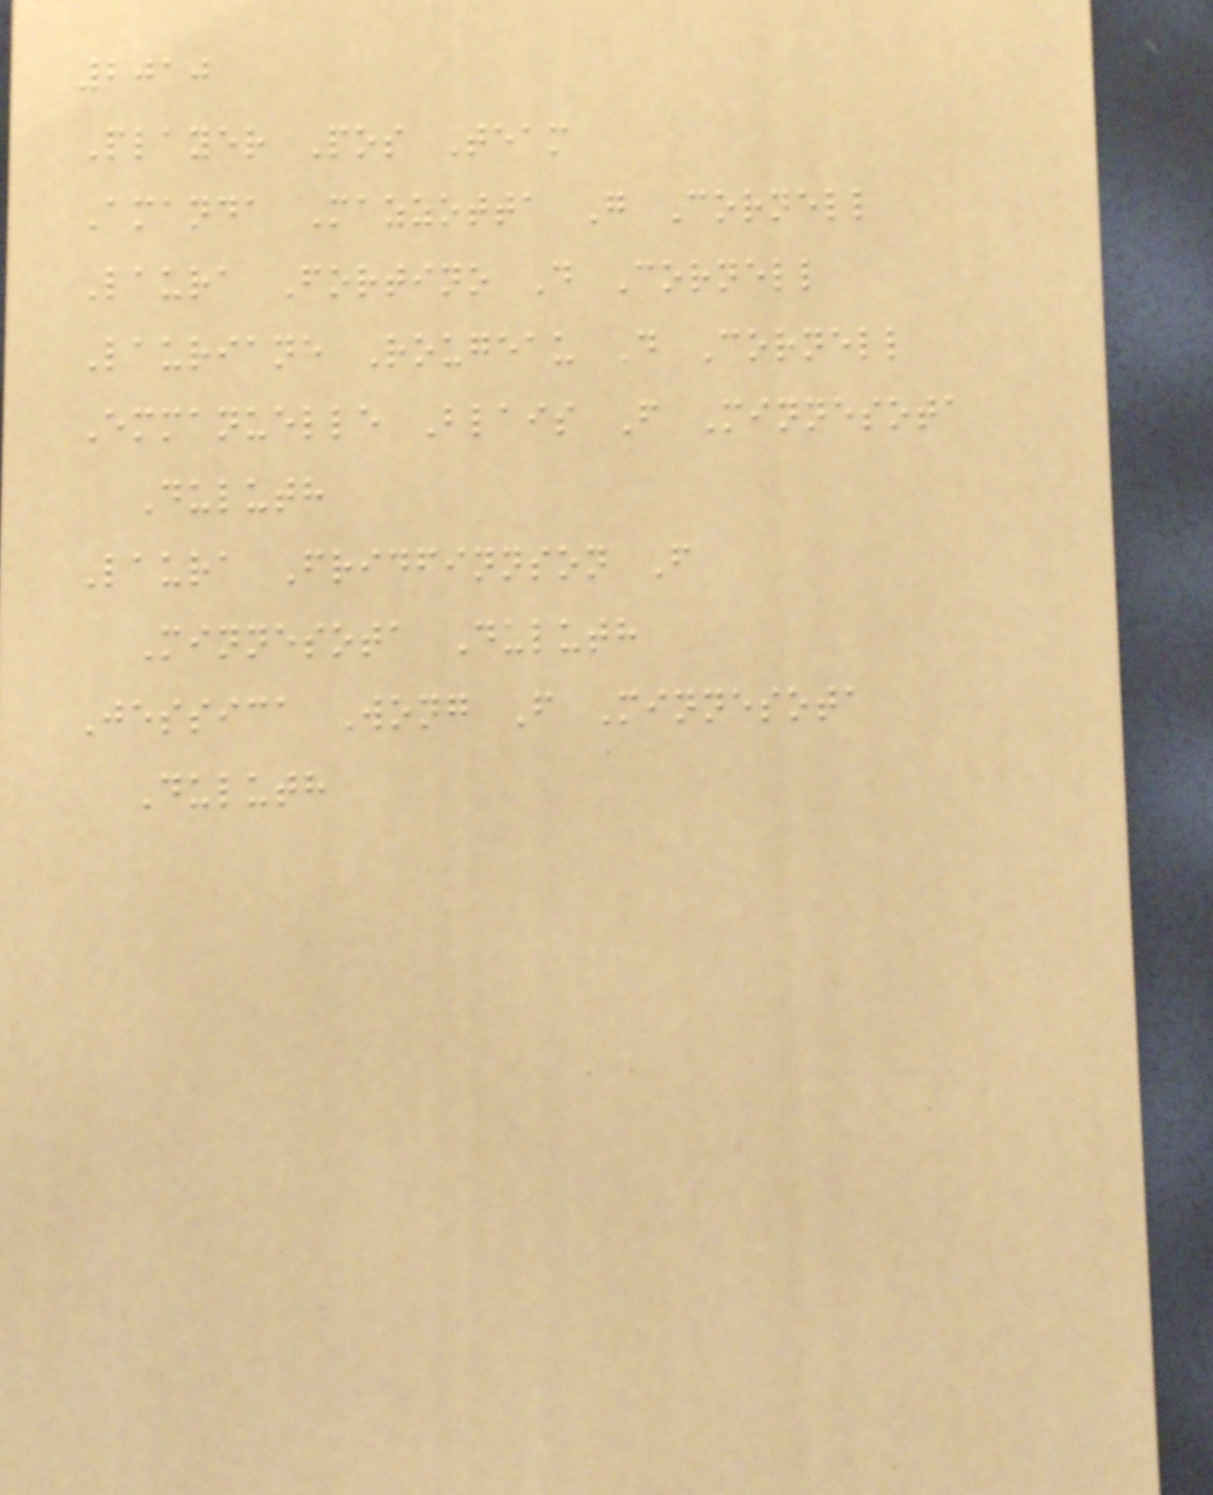2010
Player Pos Team
Amanda Mazzotta G Cornell
Laura Fortino D Cornell
Lauriane Rougeau D Cornell
Emmanuelle Blais F Minnesota
Duluth
Laura Fridfinnson F
Minnesota Duluth
Jessica Wong F Minnesota
Duluth
